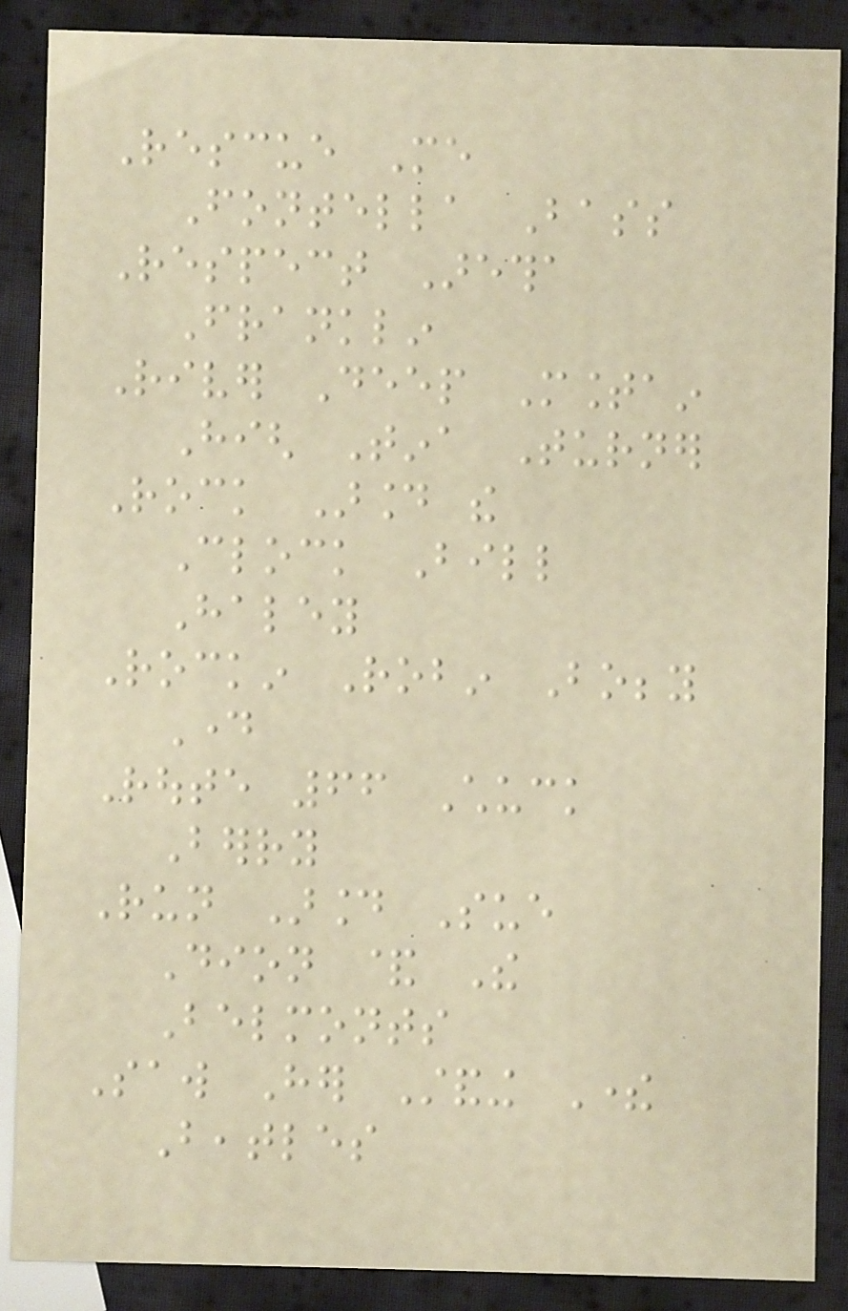Rescue Me
Fontella Bass
Respect Aretha
Franklin
River Deep Mountain
High Tina Turner
Rock Around the
Clock Bill
Haley
Rockin Robin Bobby
Day
Route 66 Chuck
Berry
Run Around Sue
Dion & The
Belmonts
Saw Her Standing There
Beatles
